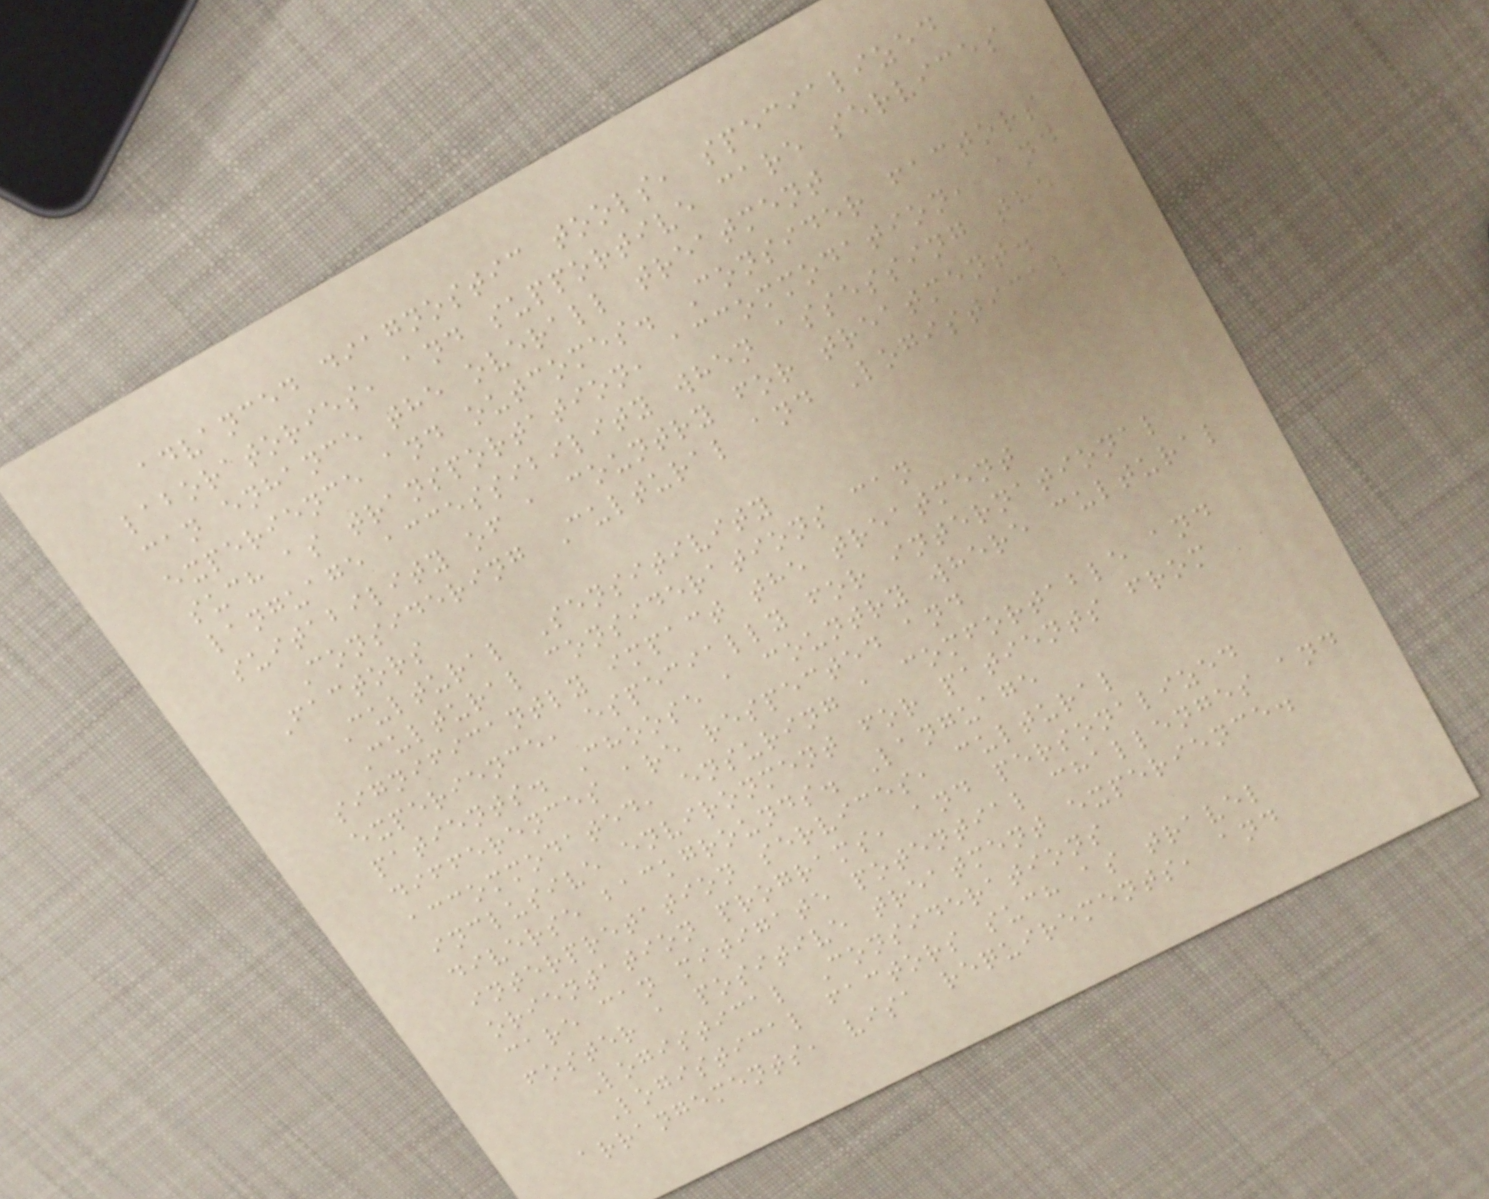advanced diagnostic tools, specialized
laboratories, and supportive care services
can enhance the overall treatment
experience and outcomes. Consider factors
such as transportation, accommodation, and
language accessibility when assessing the
suitability of a country for treatment.
Considering Cultural and Logistical
Factors
Cultural Sensitivity
Cultural considerations can
significantly impact the treatment
experience, especially for international
patients. Choose a country where cultural
differences are respected and
accommodated, ensuring a comfortable and
inclusive environment for patients from
diverse backgrounds. Language
interpretation services, cultural
orientation programs, and personalized
care can mitigate potential challenges and
foster a positive treatment experience.
Logistical Considerations
Logistical factors such as travel
arrangements, visa requirements, and
